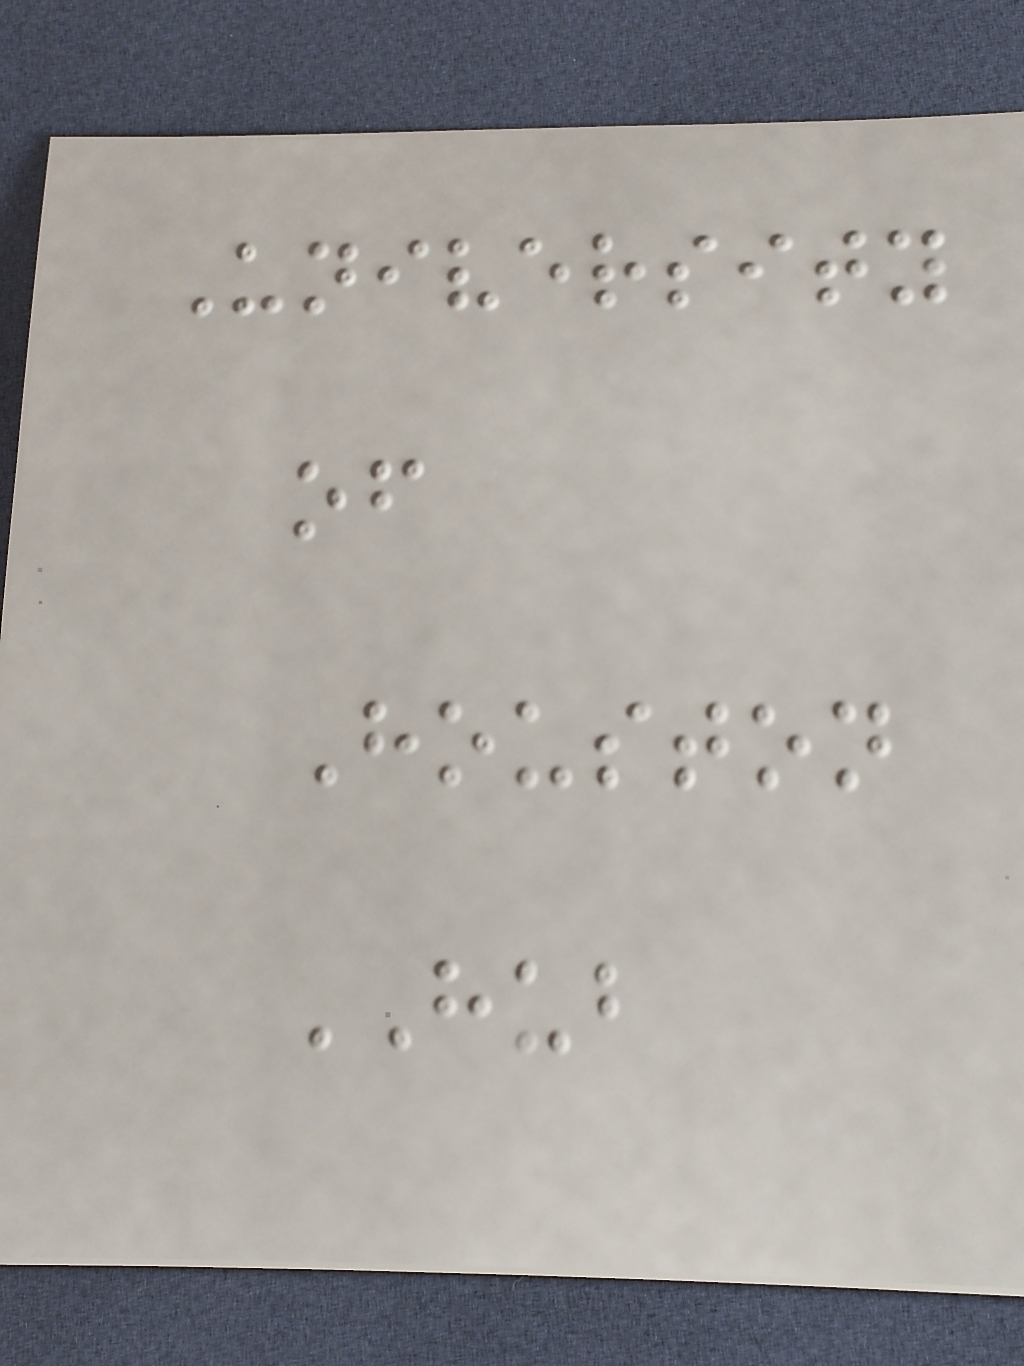University
of
Houston
HUB
